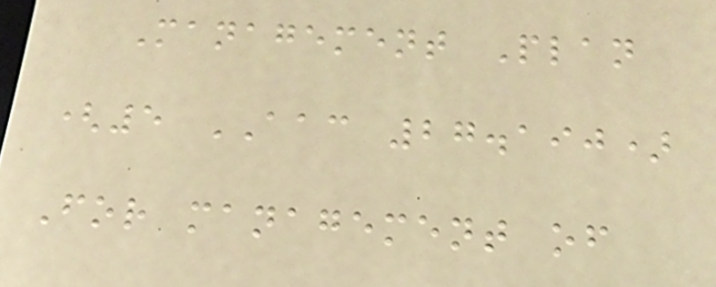Management Plan
(5 AAC 27.190)
For management of
